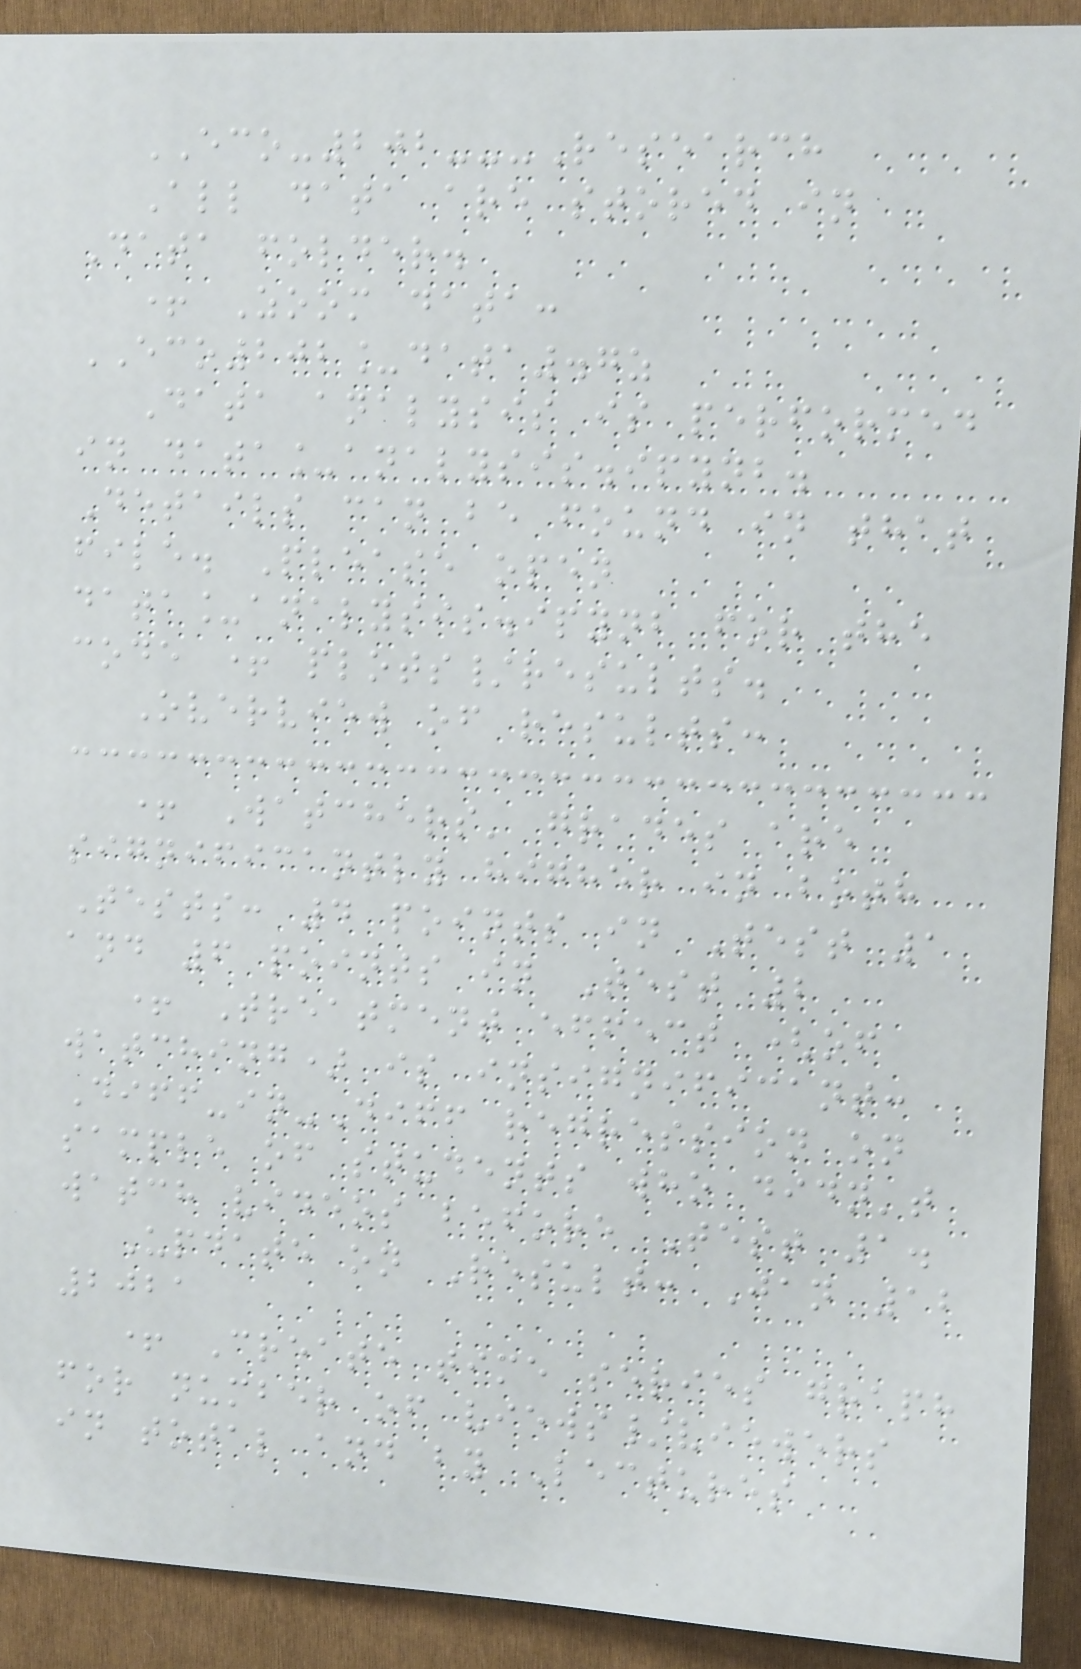ECO-202---Research
All data are stored in
Data folder.
+ Zoom data:
ECO202_data.7z
Data analysis is performed
in data_analysis.ipynb.
Details can be found in that
file. Please open
data_analysis.ipynb for the
code + plots/results.
Overview of results:
+ Watchers' grades are
significantly higher in both
Tests: 4 points in Test 1
and 6 points in Test 2
+ Treatment effect (of
watching) is insignificant:
Diff-in-Diff regression on
sample of students who didn't
watch videos before Test 1.
Update on Result: Jan 12
2021
+ Create time series graph
for number of views/viewers
in total and by Lectures
